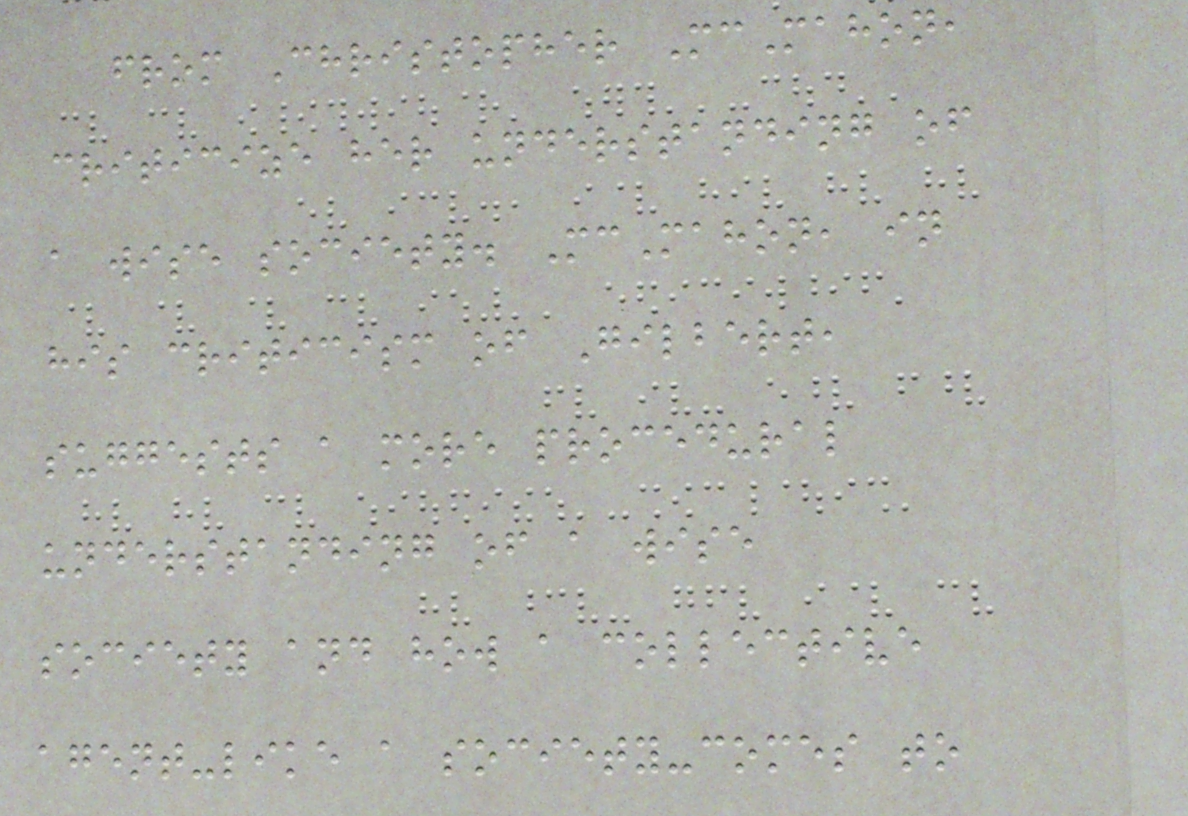from Christopher McMahon,
criticize her understanding of
a wise society. McMahon, in
his criticism of Gilbert,
suggests a more procedural
understanding of a wise
society and how a collective
agent-like a society-comes to
